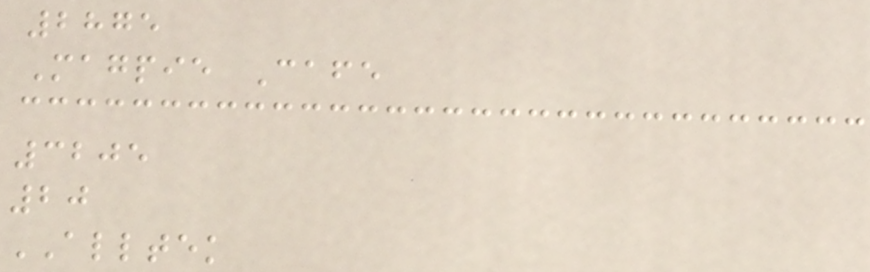2875
Magpie Cafe
3205
20
ALLTEK
